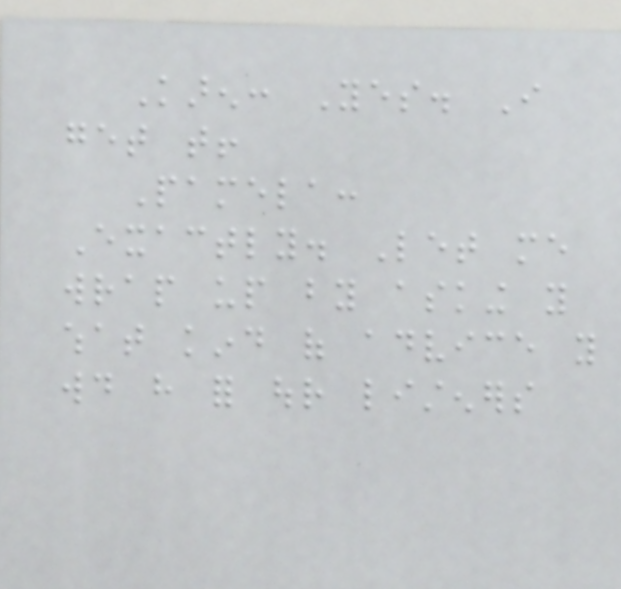Karen: Yes. I
get that!
Pamela:
Exactly. Let me
wrap up by asking you
what kind of advice you
would have for our listeners
